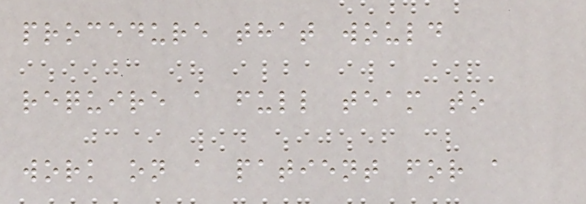procedure that would
require a full team to
work on a patient for a
